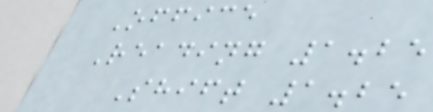Office
Reading 1.25
Shift 1.25
